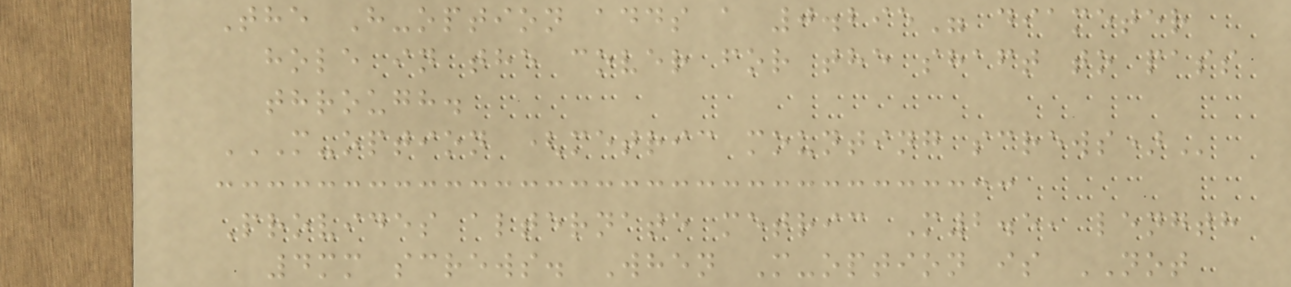The H-option adds a 0.295" diameter
hole in the cover for the shaft to pass
through.
M-OPTION (METRIC MOUNTING SCREWS)
Provides alternate metric M2.5, length
4mm screws. When M-option is NOT
